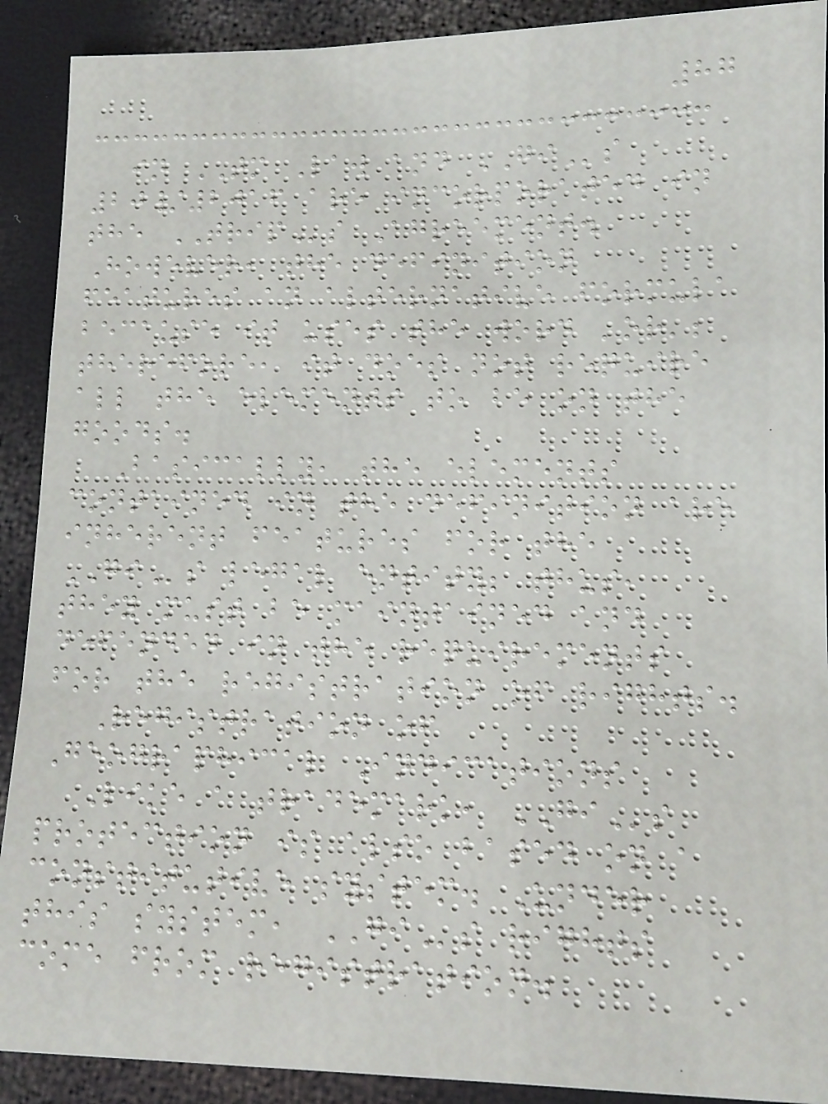87
in TM Law and GIs
20/2016 are incorporated in
the TRIPs Agreement.
However, the definition
features an alternative formula
because it uses the word 'or';
therefore, it does not require
all the elements to be on the
goods.
Basically, the elements
contained in the definition are
inherent features for the
GIs legal entity; thus,
they must be maintained and
defended in the requirements
for the registration of rights.
Registration of
Geographical Indications
Like a trademark, GIs
protection is also based on a
constitutive system. Under
this system, GIs rights
come from registration.
